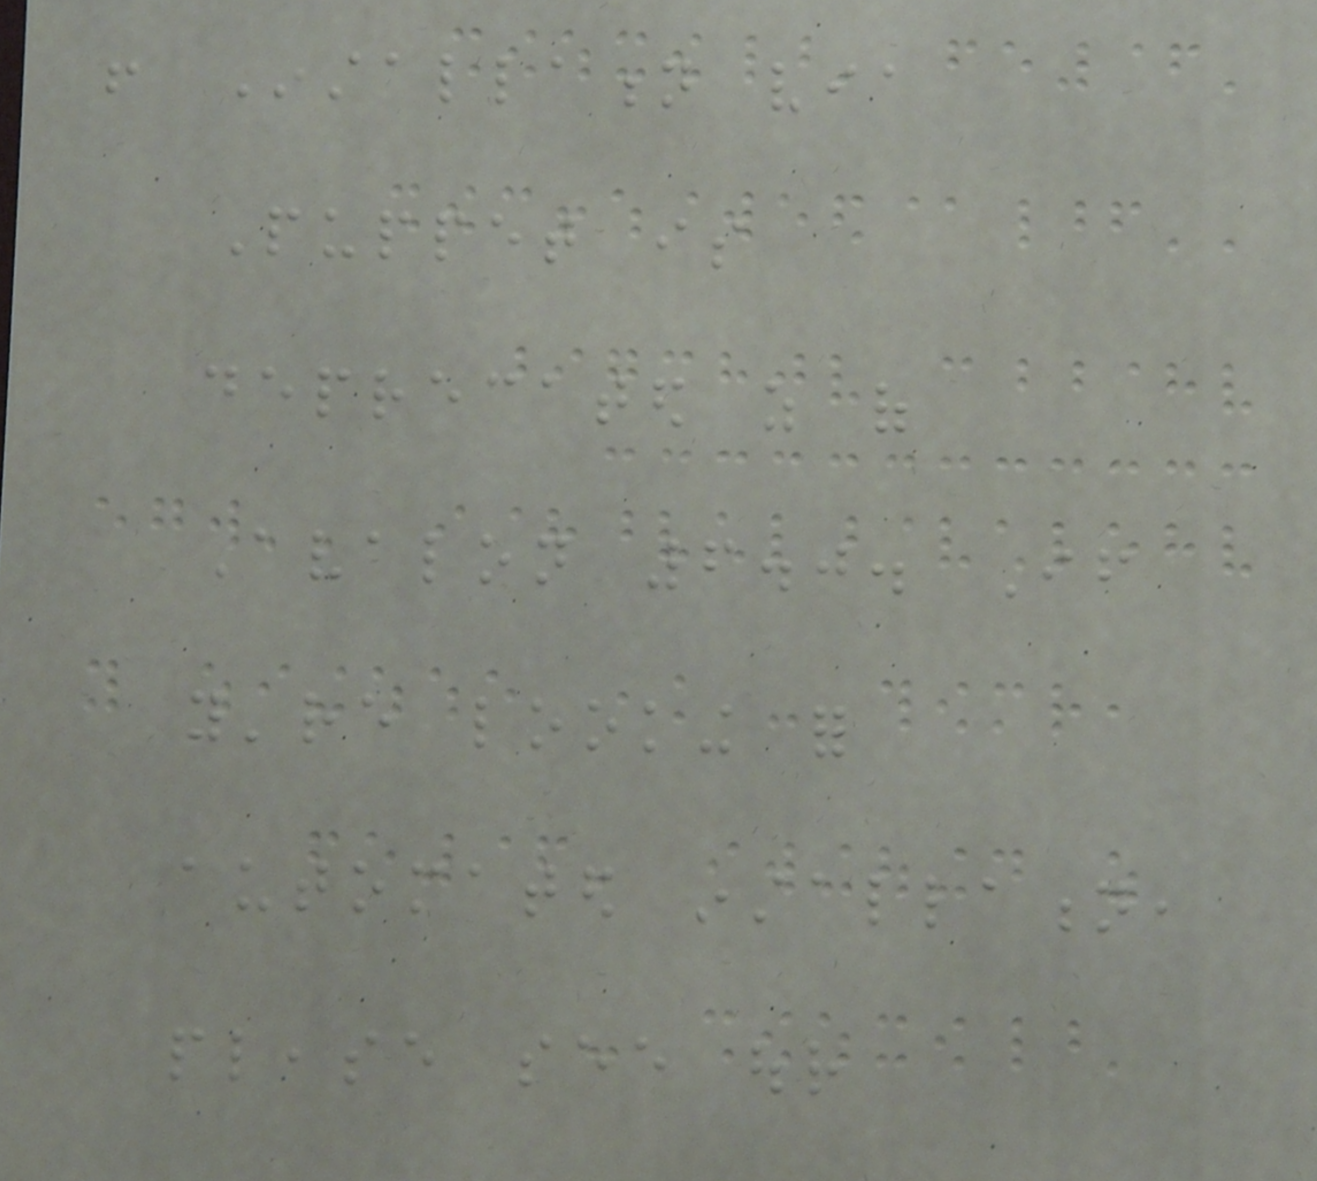! Installation via
Puppet is
deprecated as of
Avalon 6.0. If
you're looking for
automated installation,
please see our
